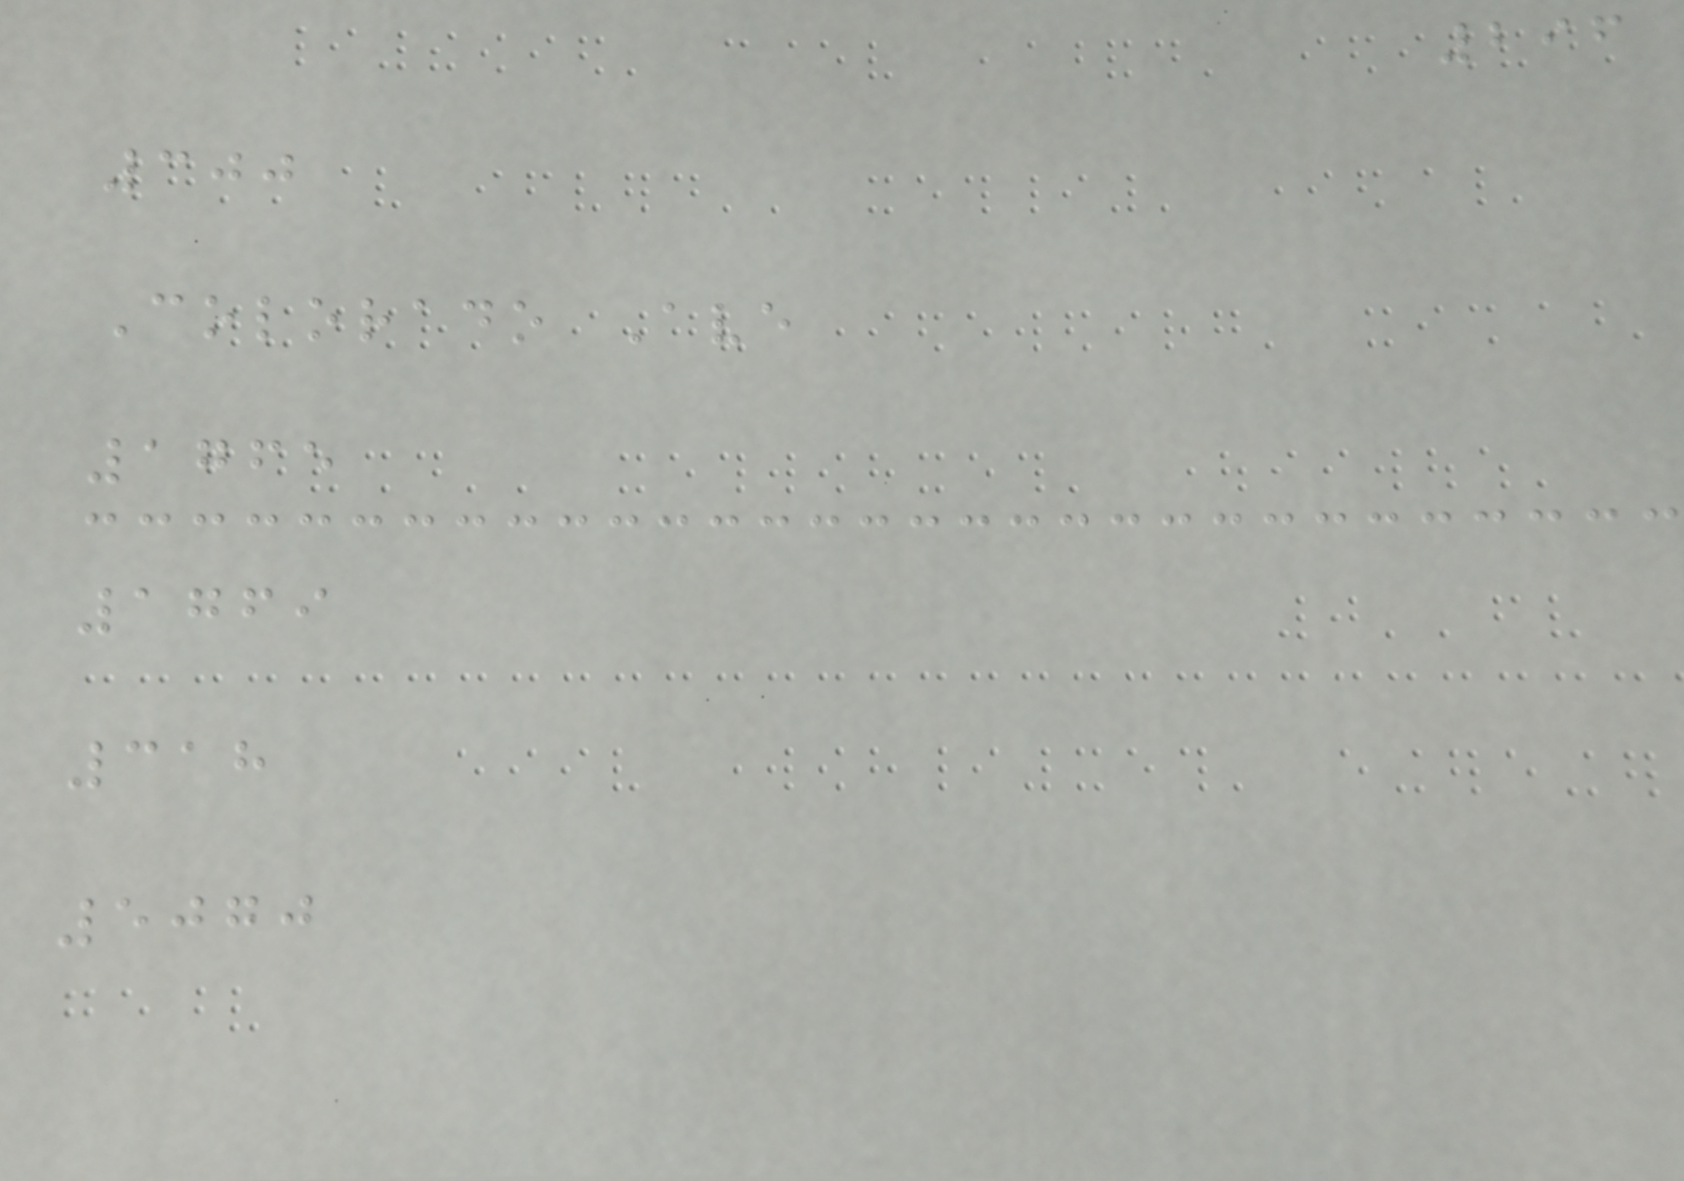296
300
Colorado Ave
1765
1769
318
5070
